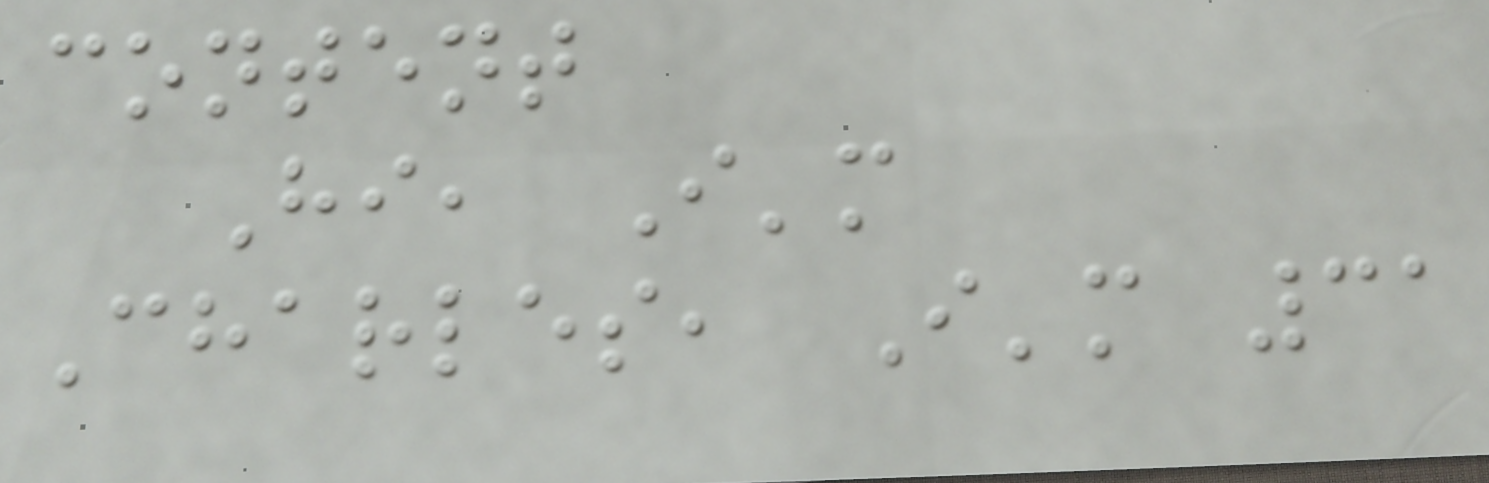content
Hi, I'm
Charles, I'm 31
